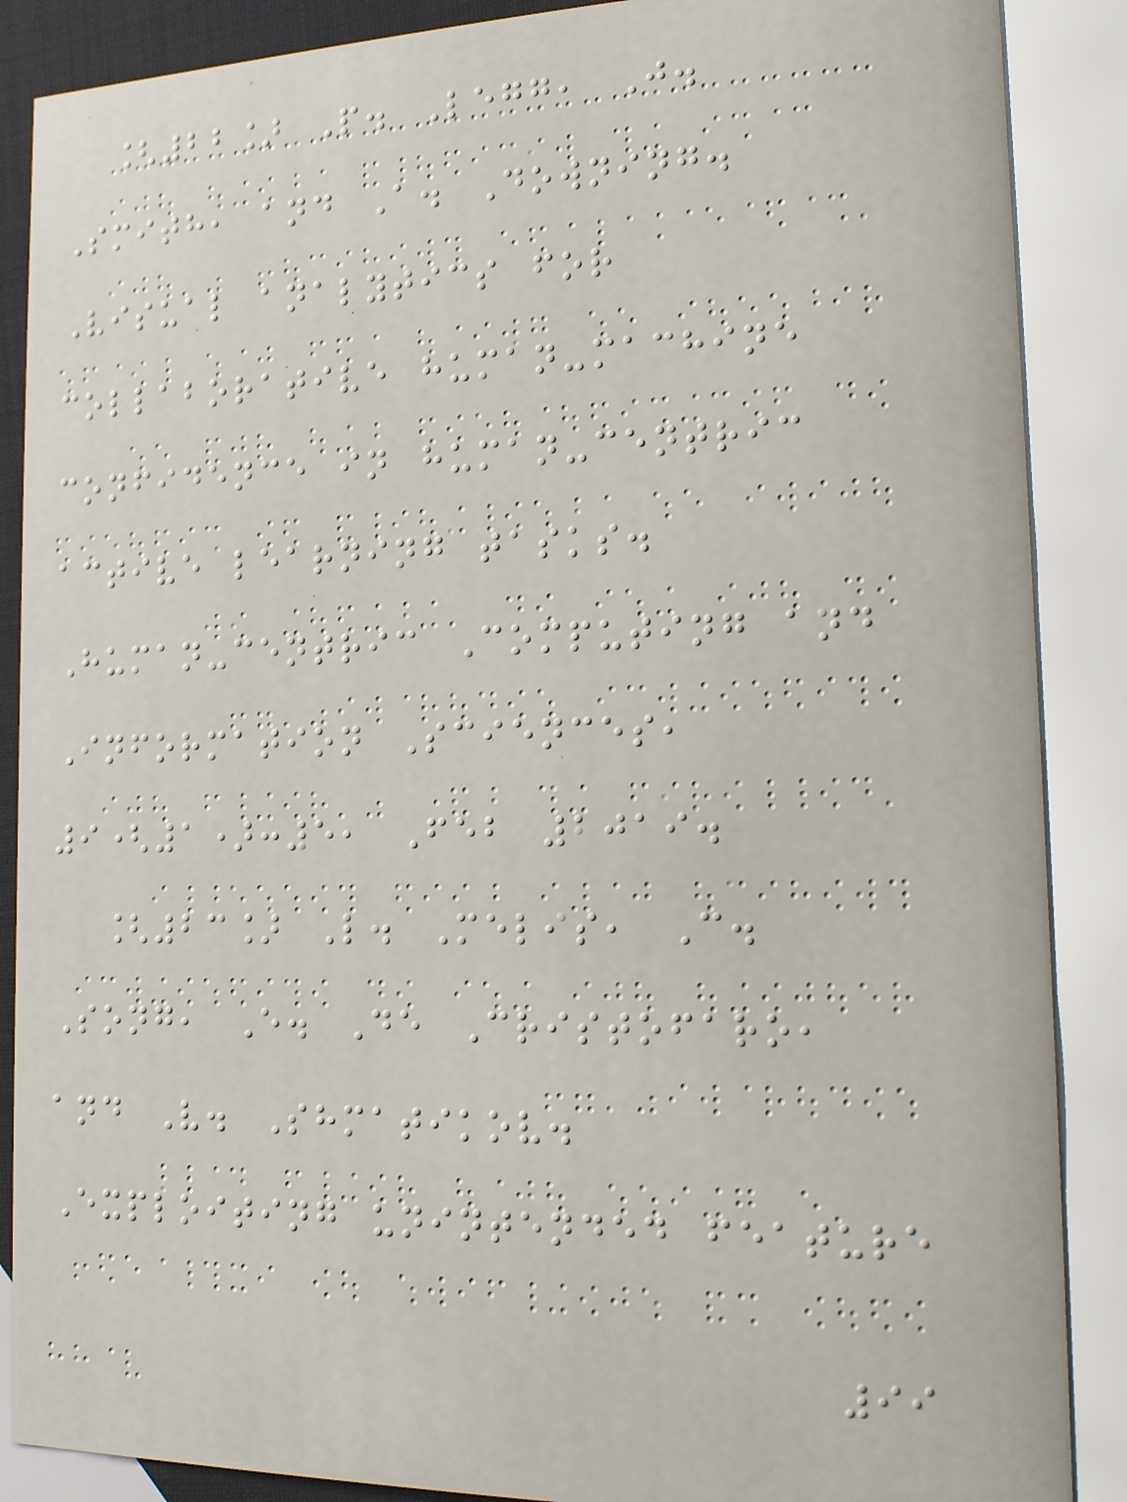[22] P. Legg, J.
Smith, and A. Downing.
Visual analytics for
collaborative human-machine
confidence in human-centric
active learning tasks.
Human-centric Computing and
Information Sciences,
9(1):5, Feb 2019.
[23] L. Melis, C.
Song, E. De Cristofaro,
and V. Shmatikov.
Exploiting unintended feature
99
